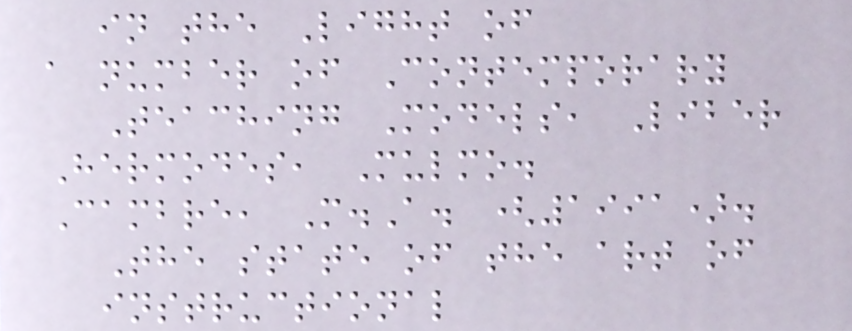in the Light of
a number of Contemporary
Teaching Models, Liber
Hermodes, Mulmo.
Cambre, M.A. (1991).
The state of the art of
instructional
